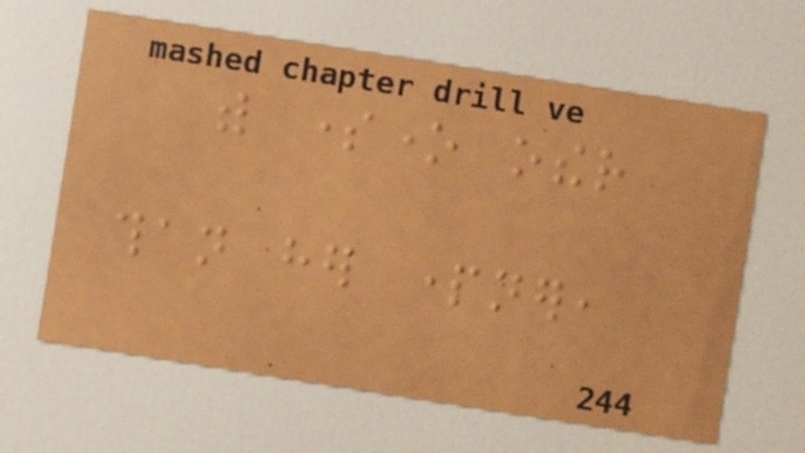with someone other
than her partner,
